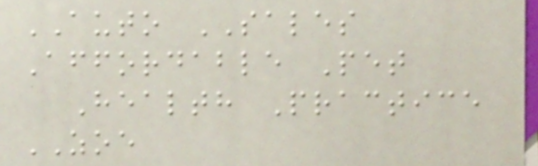AUTO SALES
Affordable Pet
Health Practice
ZOE
